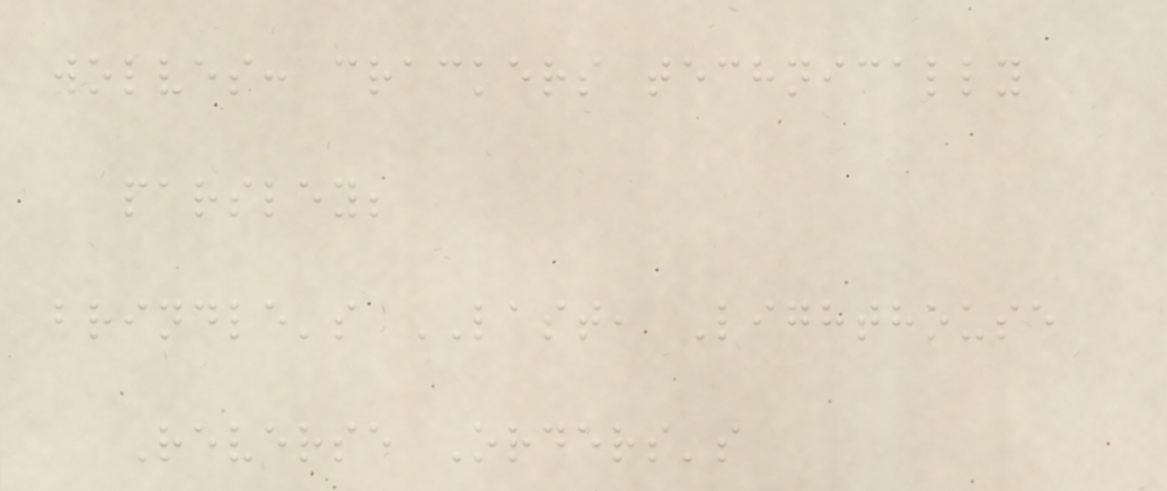wolves: crackers technically
parsley;
brindle's LAST, Lighthouse
Reverse Orders's
